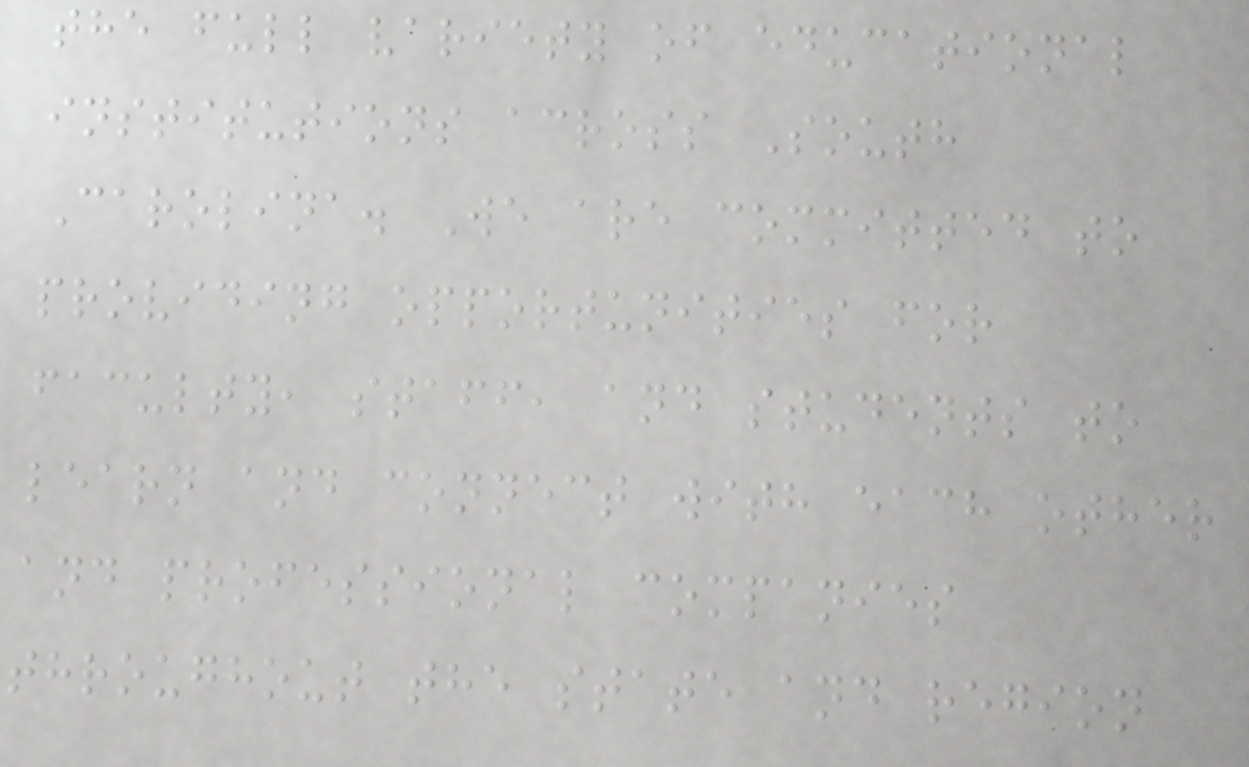the full variety of educational
institutions across South
Carolina. We are committed to
providing opportunities for
faculty, staff, and students to
learn and connect with each other
and professional companies
throughout the state and region
